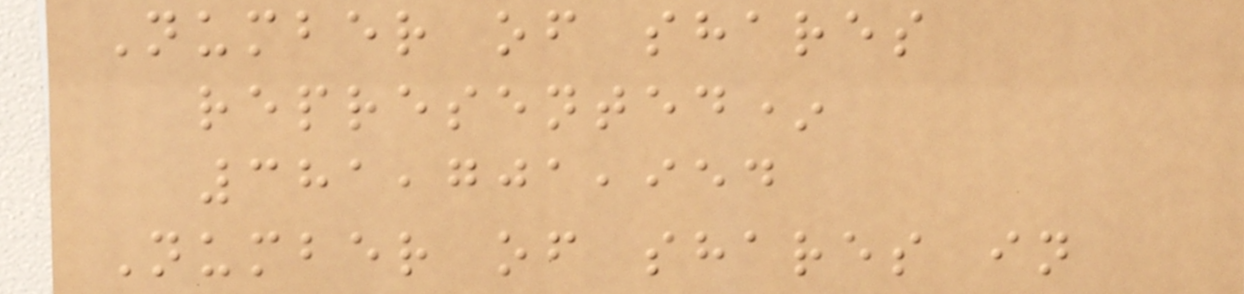Number of shares
represented*
381,701,954
Number of shares in
